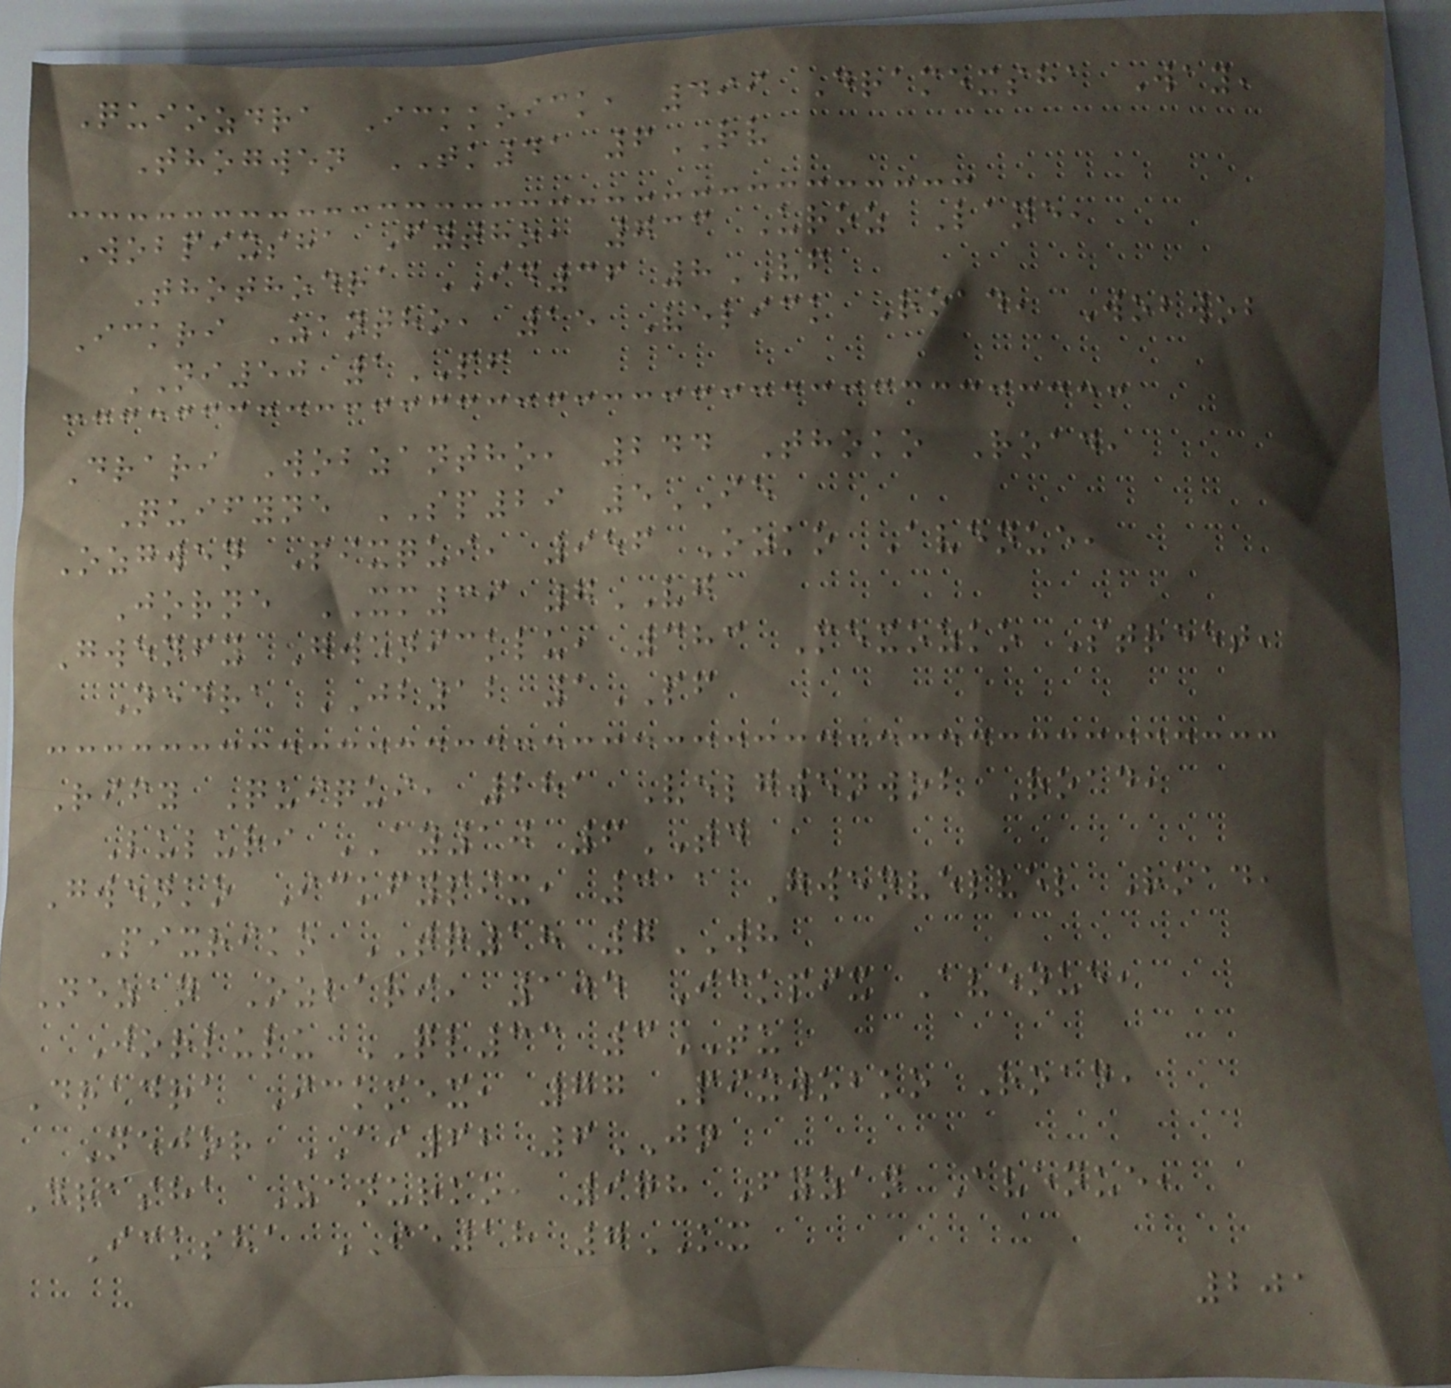Quiozdra Ickkoick, 499 Dramexsha Way,
Thogwen TK41 6RV
Wobpixsha Fytho, 733 Uroz Lane,
Thothodra ID36 8VF
Ickri Zantho, 15 Velick Road, Wobwob
NI50 1PF
Drari Wobzantho, 244 Thoko Road,
Quifyne SP29 5IE
Ozgwen Pixqui, 956 Ozko Avenue,
Jorne XM39 7VG
Gwenfy Gwenicklu, 383 Mexozko Street,
Nedra JB12 1PF
Rify Quiqui, 281 Velgwenwob Road,
Luluri AY10 6TD
Gwenko Ickfypix, 311 Gwenvelvel Road,
Pixriko TQ18 7WH
Nezan Ozbari, 104 Ickpix Avenue,
Jorlulu QL33 3TU
Dradra Ickmex, 77 Pixwobko Road,
Nejor AI62 6JN
Drasha Zanurko, 978 Fyzan Avenue,
Icksha IE18 7KX
201
